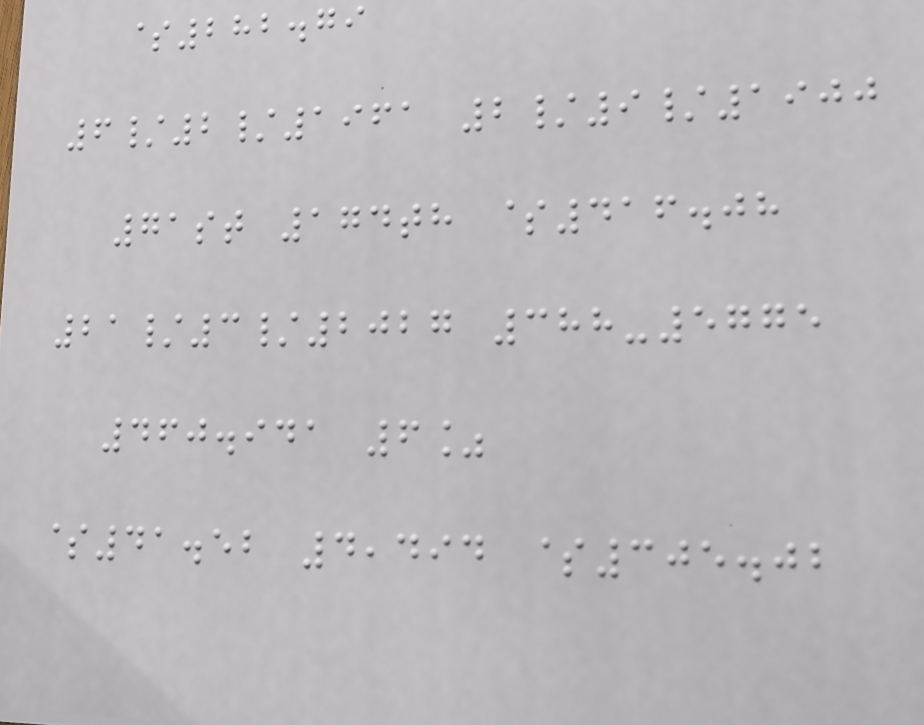$282.79
6/2/1961 2/9/1900
71st 174th $416.08
21/3/2027 388-5775
460.941 6%
$41.52 4,494 $305.02
